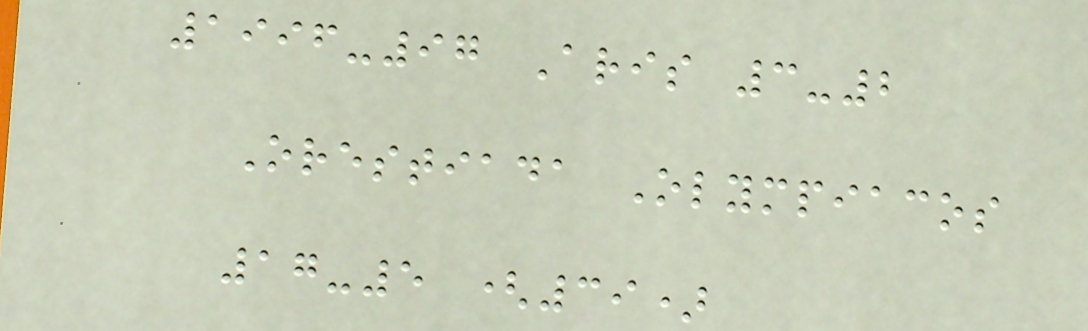1996-97 Aris 3-2
Orestiada Olympiacos
17-5 (39)
